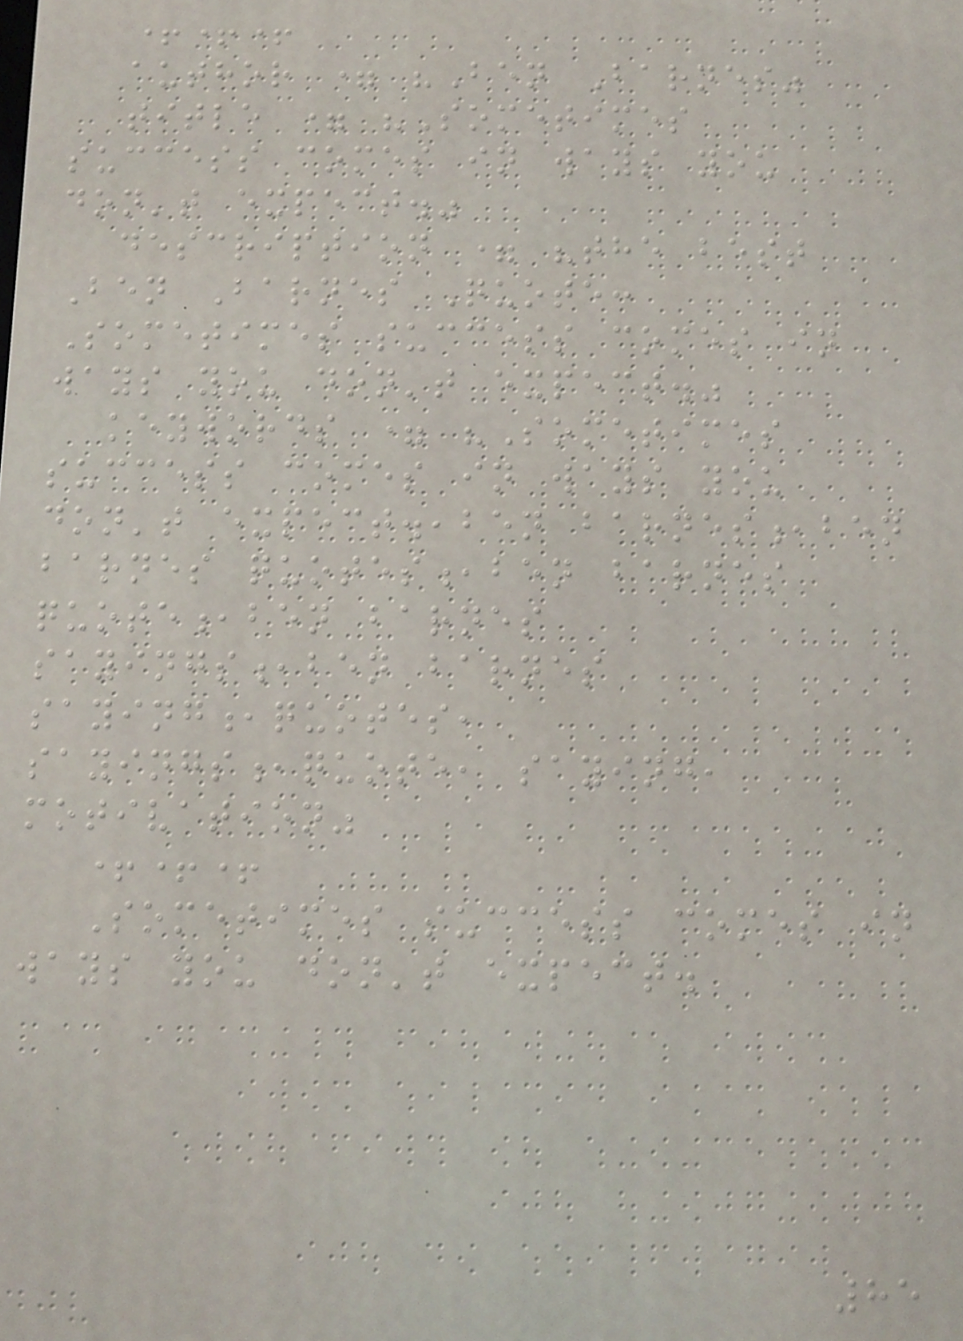+++
author = "Ben Barnes"
title = "Sometimes
success comes in ways you
don't expect."
description = "the best
Ben Barnes Quote:
Sometimes success comes in
ways you don't expect."
keywords = "Sometimes
success comes in ways you
don't expect.,ben barnes,ben
barnes quotes,ben barnes
quote,ben barnes
sayings,ben barnes
saying,quotes,
sayings,quote, saying,
motivation"
+++
Sometimes success comes in
ways you don't expect.
85
